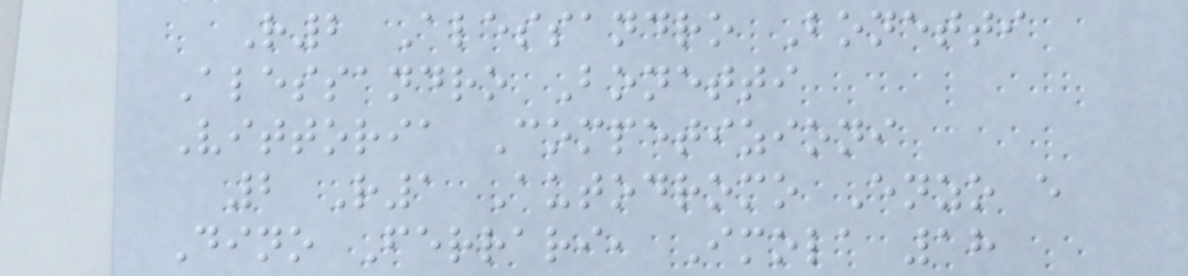R2 Alessandro Bonetti
Alessandro Bonetti
Vittoria Competizioni
2 R1 Autodromo Enzo e
Dino Ferrari, Imola 18
